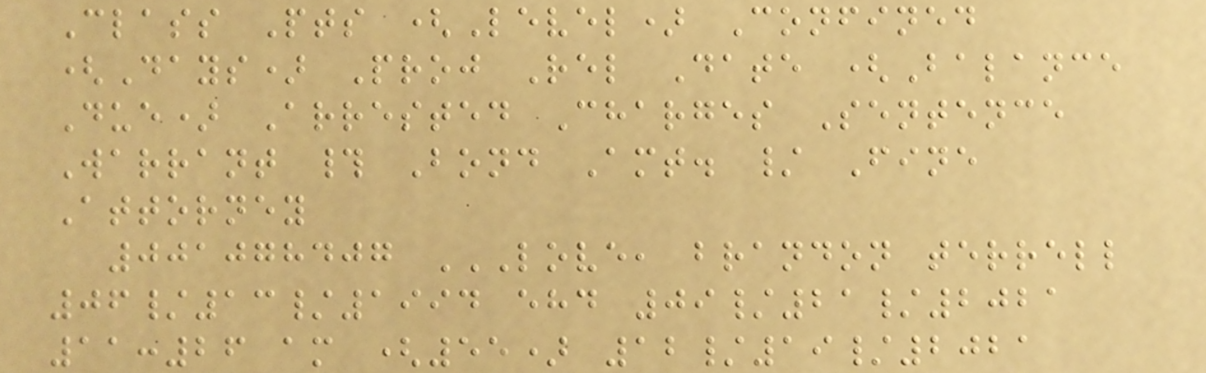Class Pts (Level) Confined
(Days) Proj Rel Date (Balance
Due) Arrested Charges Sentence
Warrant # Bond Amt. / Fine
Attorney
001078407 LOVE, BRANDON TERRELL
06/13/1994 EHD 09/21/2021
11:26 AM (55) 12/19/2021
